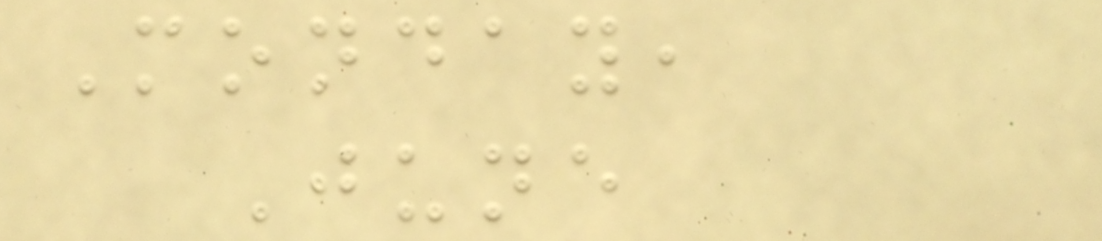Monday,
June
